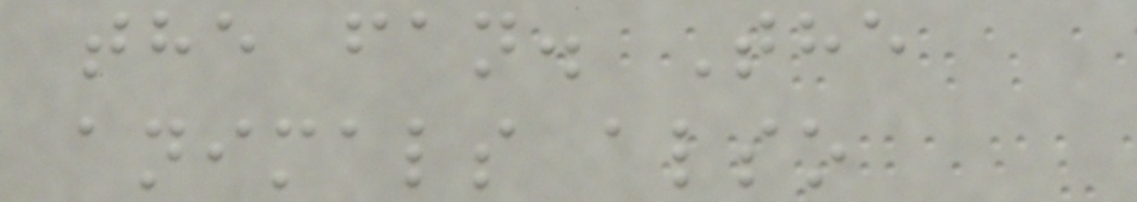the fan. The
animals also
